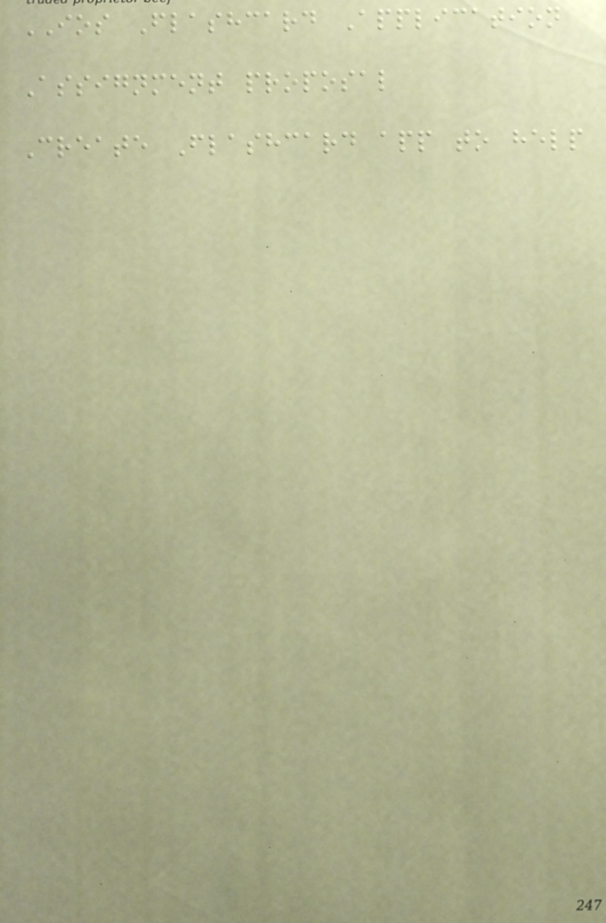IOS Flashcard Application
Assignment proposal
Create Flashcard app to help
